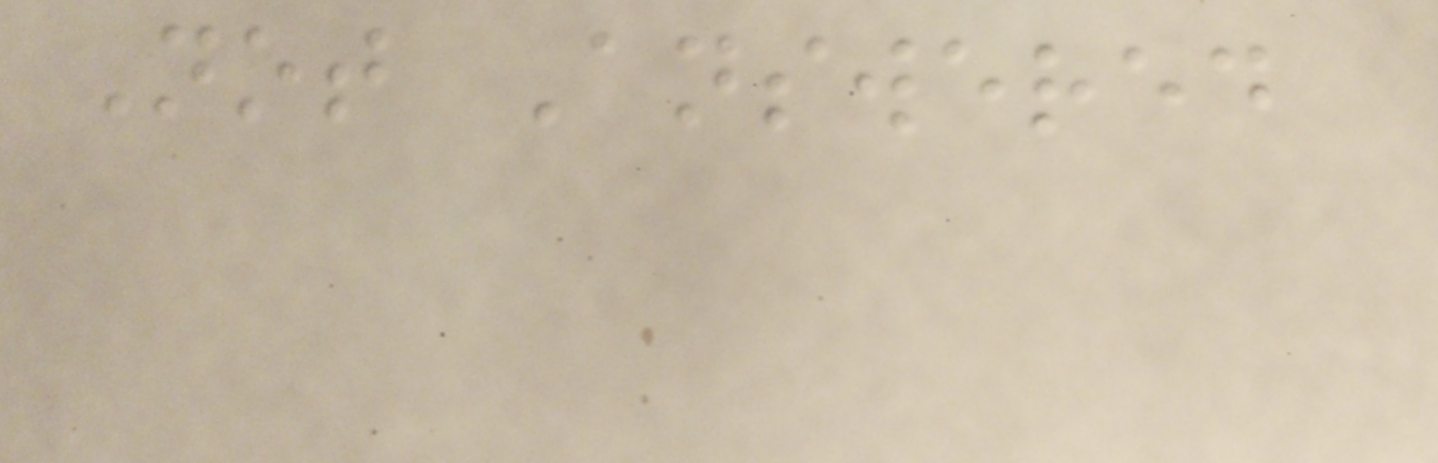Not Answered
